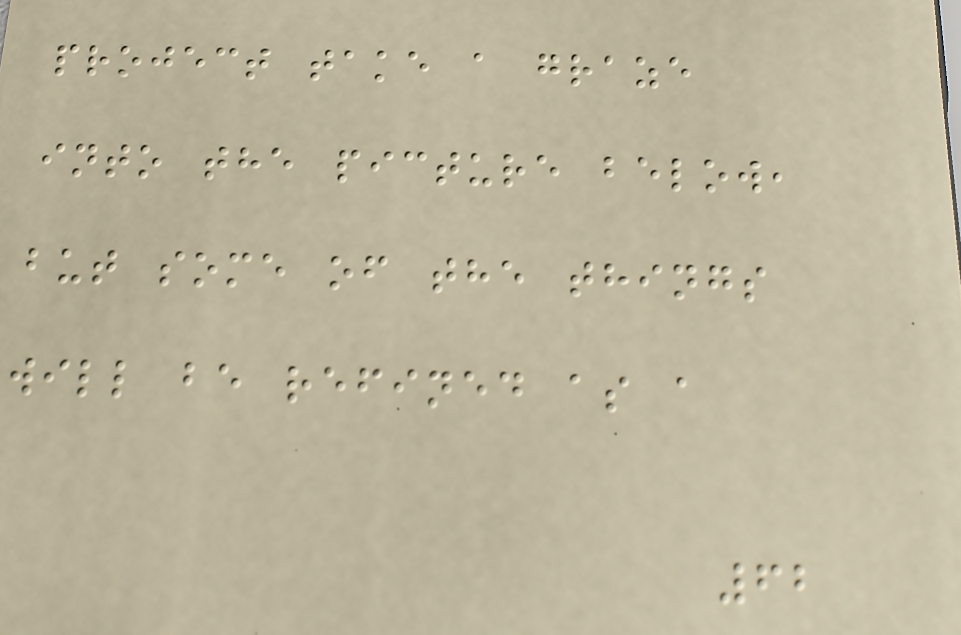project take a graze
into the picture below,
but some of the things
will be refined as a
62
